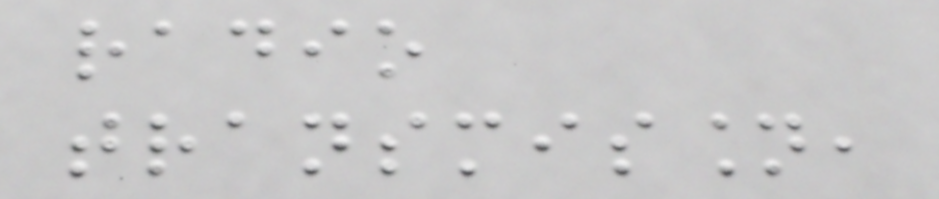radio
transmission,
